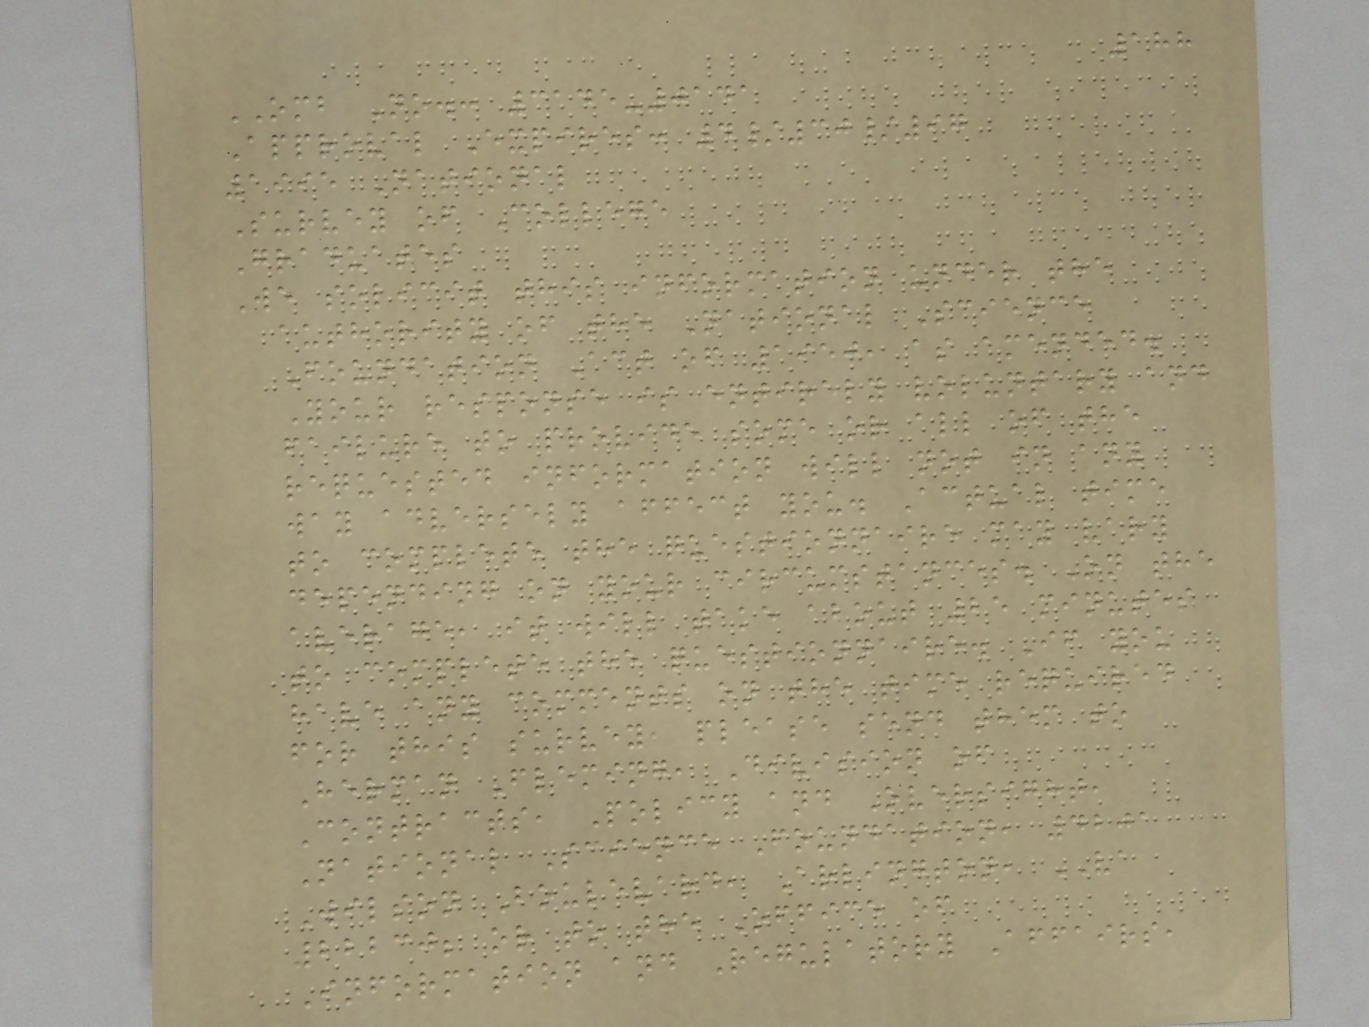188
OMB No.: 3145-0141
Approval Expires: 4/30/97
1995 National
Survey of College
Graduates
We solicit this information under the
authority of the National Science
Foundation Act of 1950, as amended.
Your response is entirely voluntary and
failure to provide some or all of the
requested information will not in any
way adversely affect you. Actual time
to complete the questionnaire may vary
depending on your circumstances. On the
average, it will take about 25 minutes
to complete the questionnaire. If you
have any comments on the time required
for this survey, please send them to
Herman Fleming, Division of
Contracts, Policy and Oversight,
National Science Foundation, 4201
Wilson Boulevard, Arlington, VA
22230; or to the Office of
Information and Regulatory Affairs,
